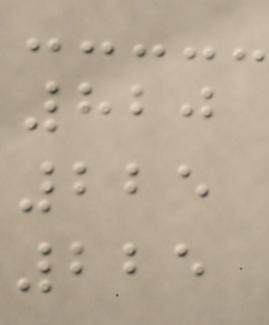820
225
225
